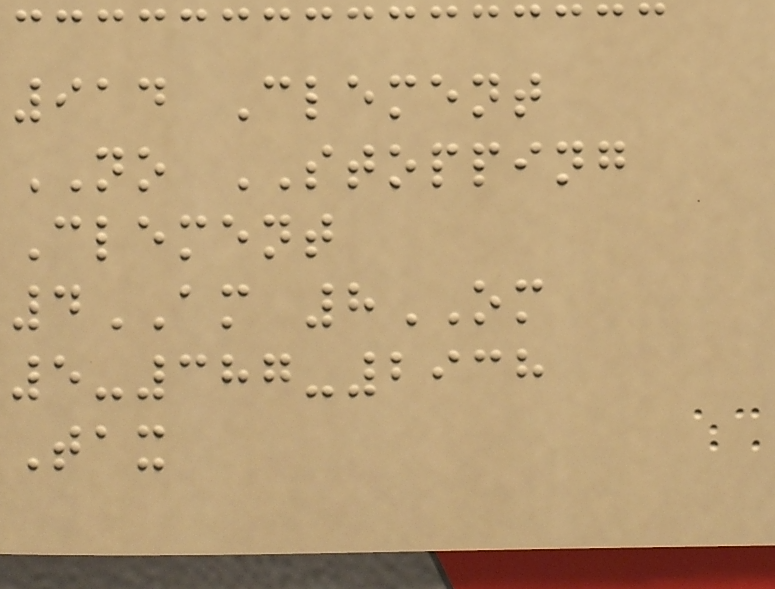914 Clement
NO STOPPING
Clement
4AM 8OM
5-387-2938
Tax
